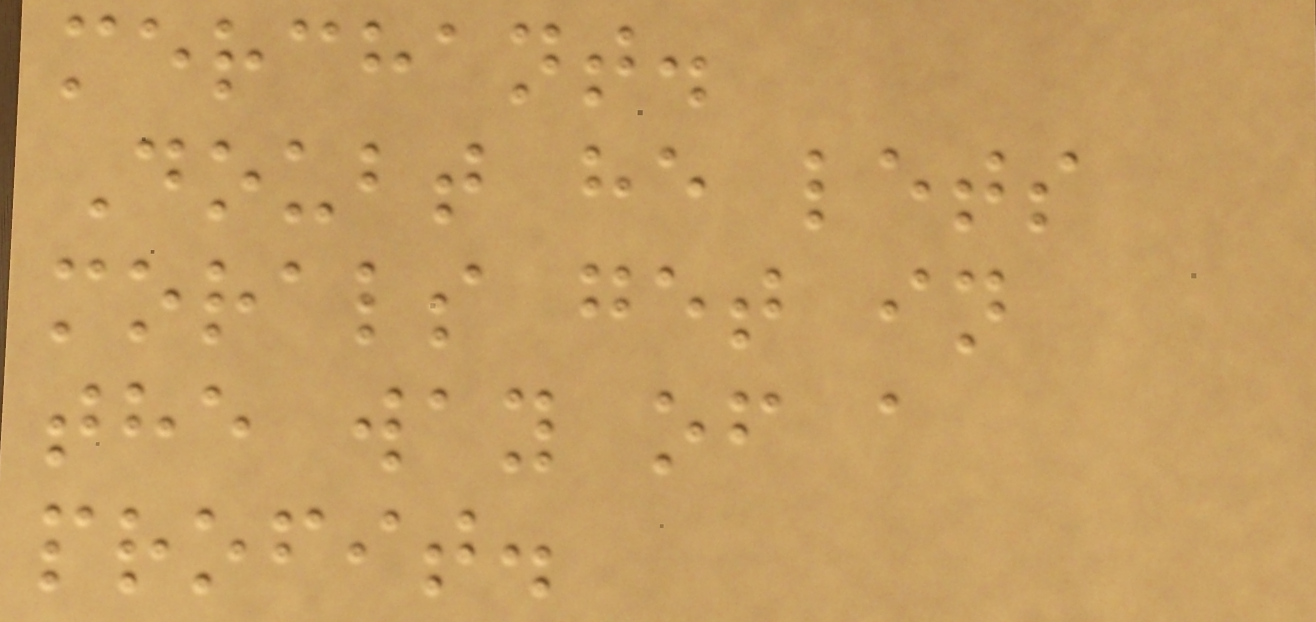merchant.
Doubt he lets
morals get in
the way of a
profit.
